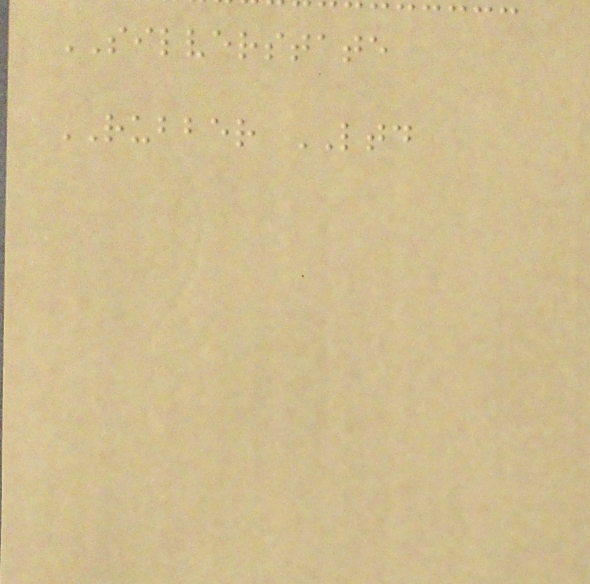SILVERSTATE
RUBBER LTD
